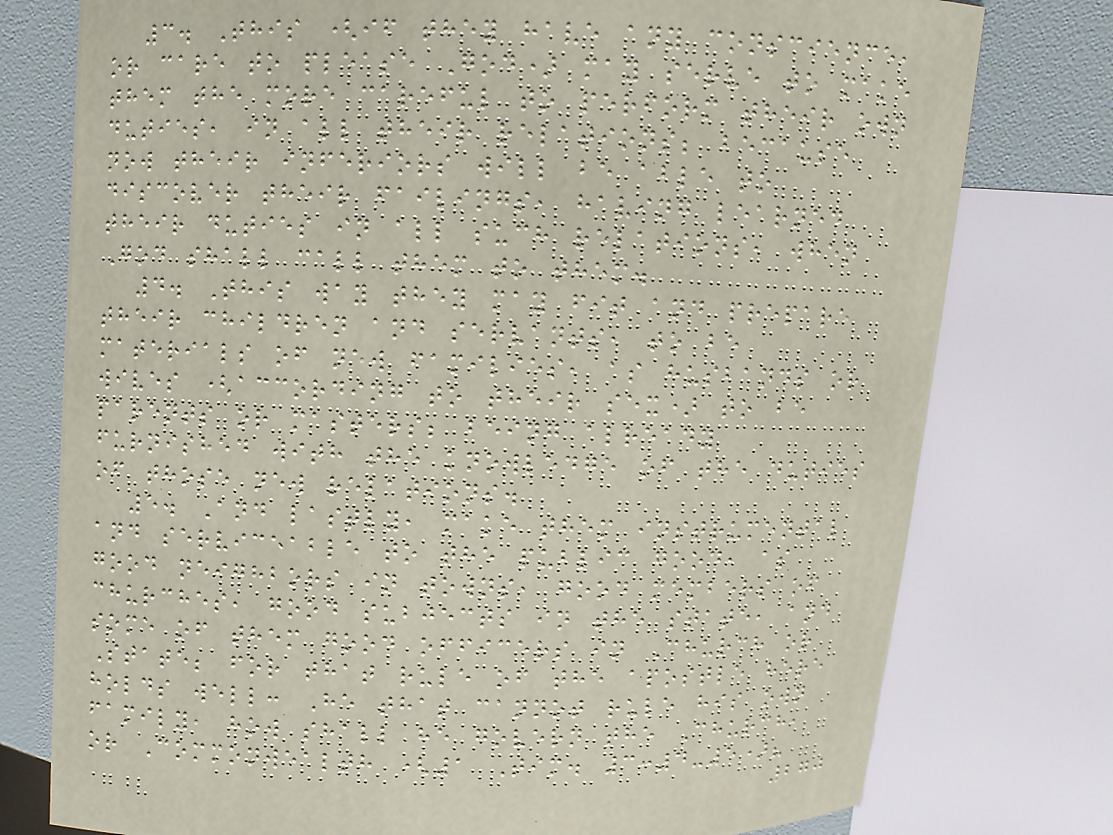3. This (if they have any conscience,
or care to please God) may serve to make
them the more careful to perform their own
duties, in all their relations; because
now their inferiors will be able to
discover their failings, having learned
their duties in all such relations, when
God shall call them to them.
4. This way they may fit and prepare
their children and servants, to be
materials of new families, as husbands or
wives (according to their sex) to be
parents or masters; being already
furnished with the knowledge of the duties
of those new relations.
5. And lastly, make them instrumental
and serviceable to the public good, as
good neighbors in towns, good members of
churches, good subjects in the state, and
some of them good officers in Church or
State; for that rule of the apostle here
holds well: He that cannot rule his own
family, how shall he govern the Church,
or Commonwealth (1 Tim. 3:4-5)?
270
